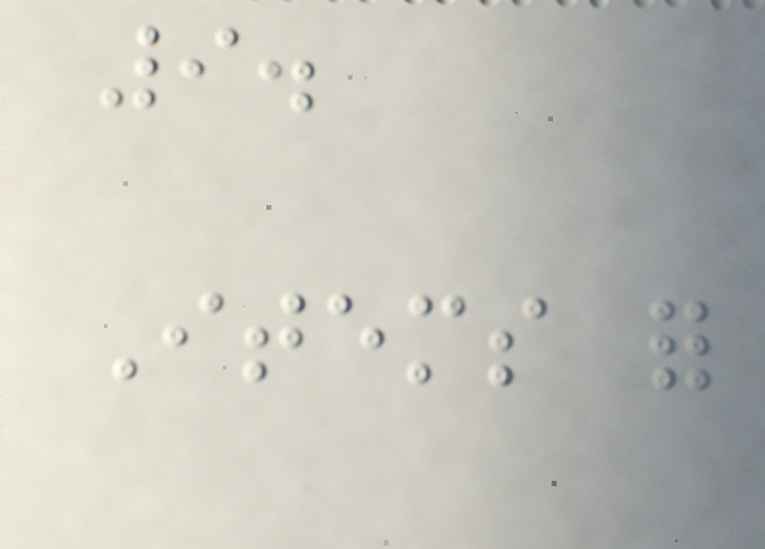9.
Items for
